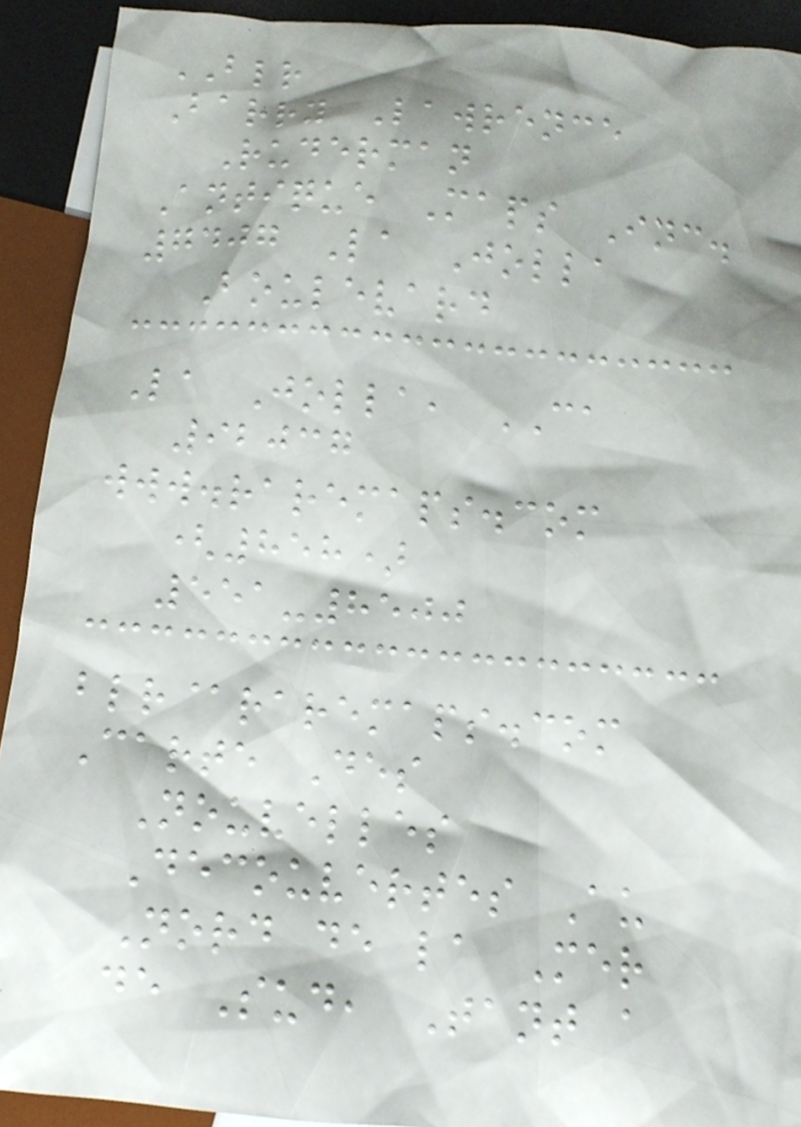BLR
Barry Lawrence
Ruderman
Antique Maps Inc.
7407 La Jolla
Boulevard
La Jolla, CA
92037
www.raremaps.com
(858)
551-8500
blr@raremaps.com
Carte Des
Nouvelles
Decouvertes Au
Nord de la Mer
de Sud, Tant a
